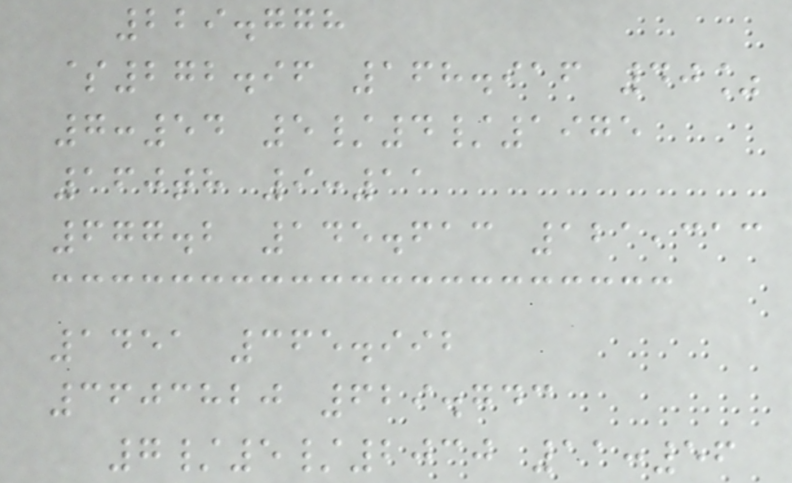229.778
$272.96 168.916 40%
7:54 5/4/1975
160th 9:11
677.2 145.613 121,313
1451 365.992
3603820 629.743
7/5/2030 11:56
